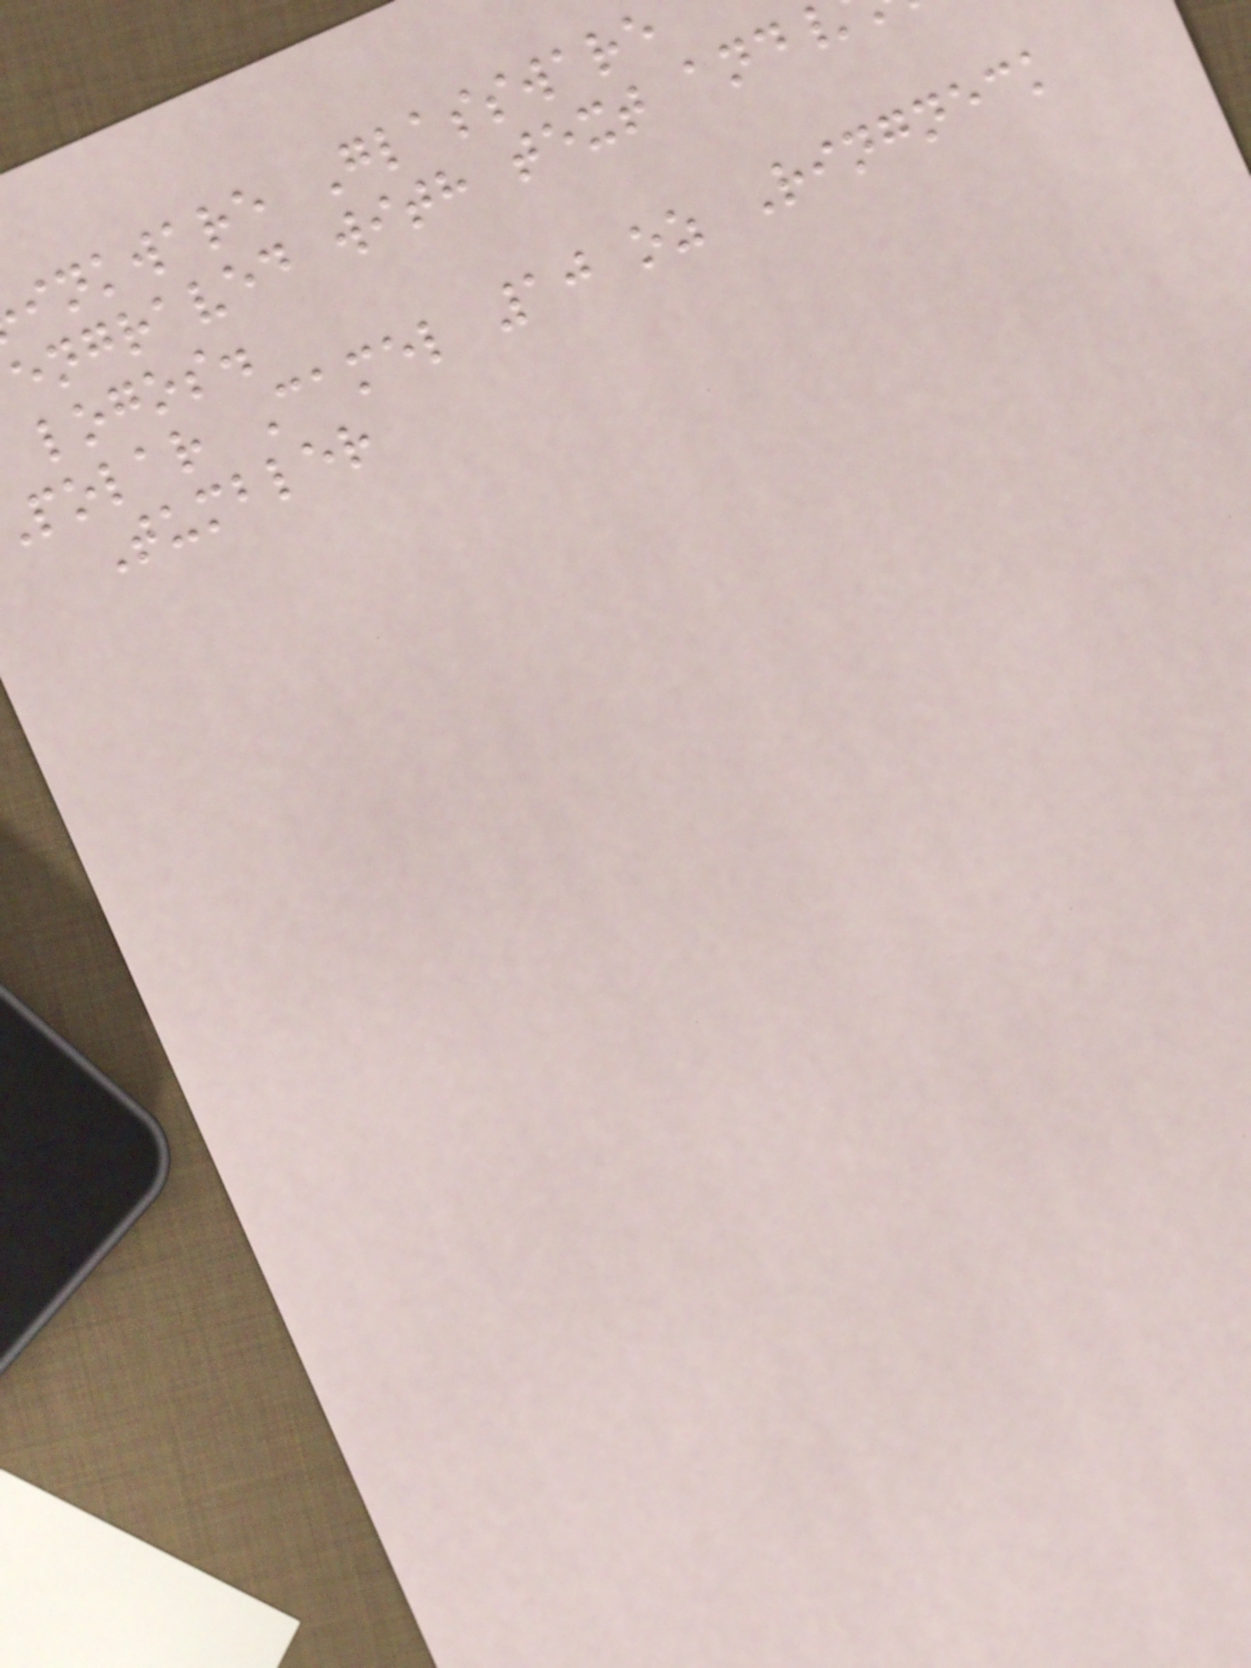inkware Glassware
engraved with text and
logos.
polar Camel 10 oz Ringneck
Tumbler
